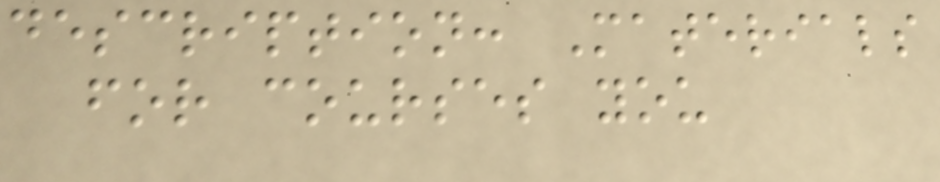description: Materials
for courses you
